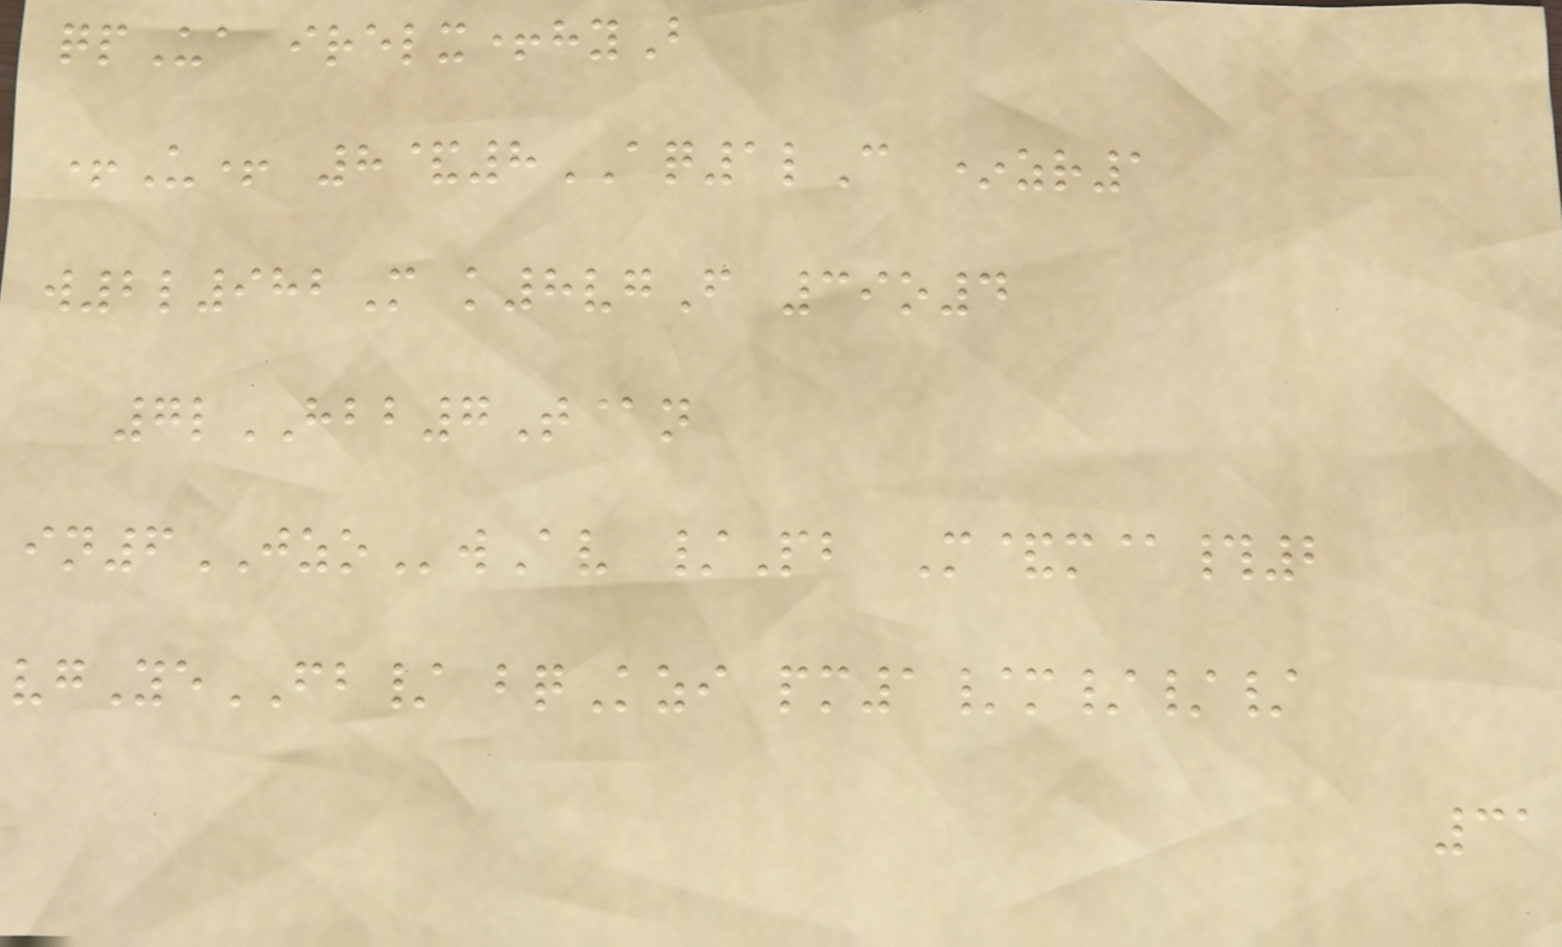qpUa irelx+hyB
+U+ 8&8AQ1lC *zr1
w2l982M k8vgF 39o4
7lHBB7T@n
in6JZOwAv /Pb M&m@#2
vgYeFB/ bqKzi pm1/m///
31
